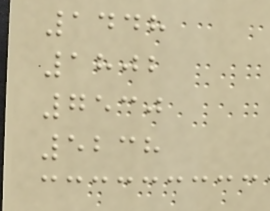1448
1802
7530
5238
